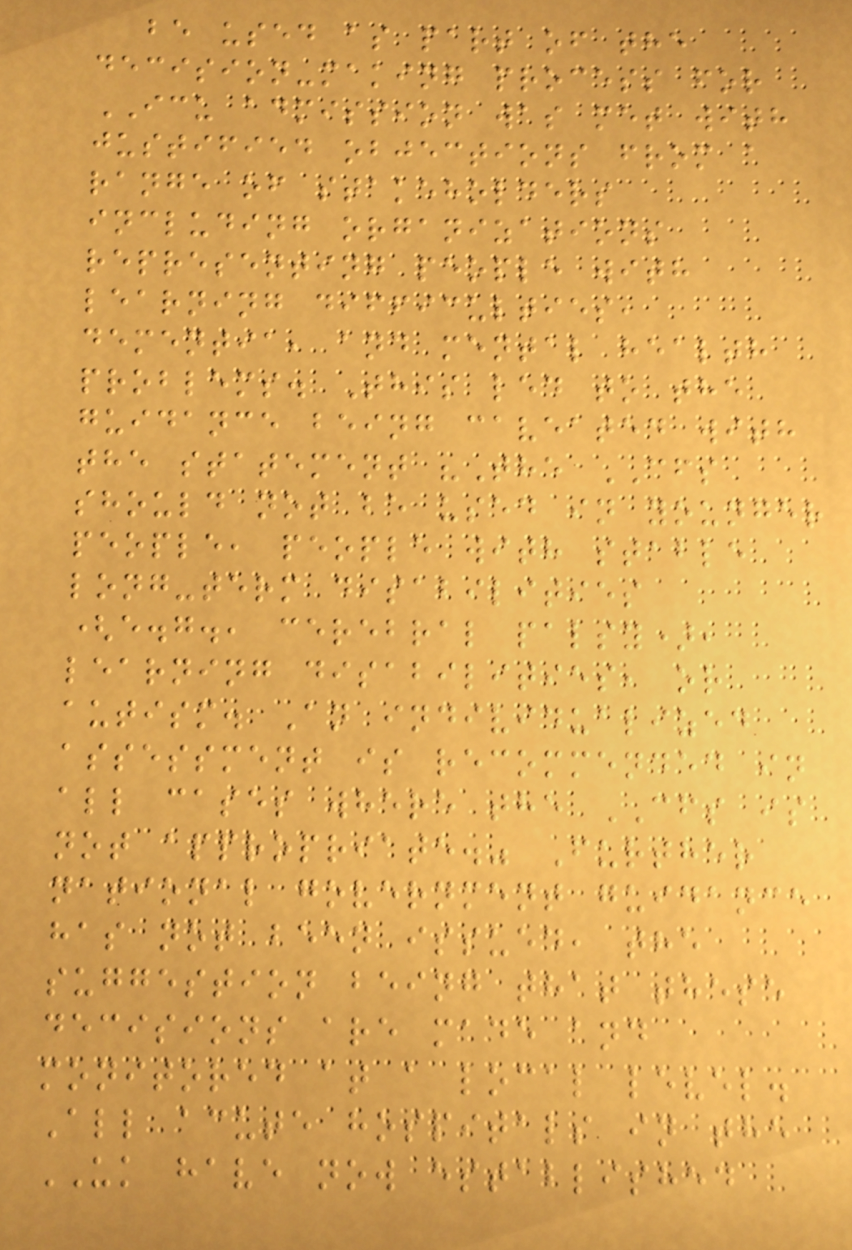be used as part of the
decision-making process for
ICU admission was met with
justified objections from a
range of stakeholders
including organizations
representing people with
learning difficulties,
dementia, and mental health
problems. This led to the
guidance being caveated with
the statement "The CFS
should not be used in younger
people, people with stable
long-term disabilities
(e.g., cerebral palsy),
learning disabilities, or
autism. An individualized
assessment is recommended in
all cases where the CFS is
not appropriate." Further
national government guidance
has not been issued, the
suggestion being that these
decisions are made and
monitored at a local level.
All acute hospitals in the
UK have now established
